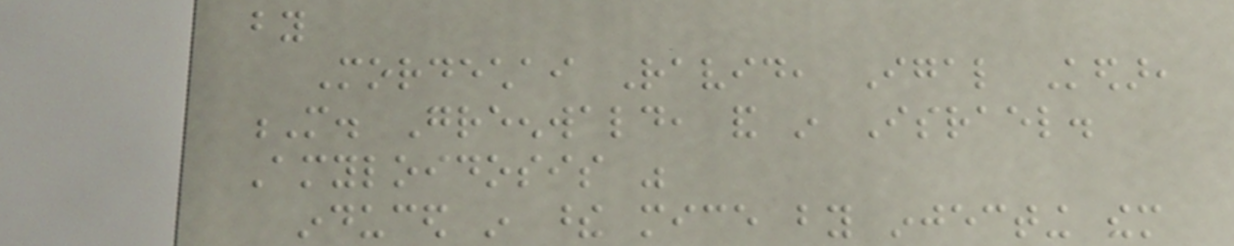by
Mordechai Ravid, Igal Kedar,
M. Greenwald, and in Israel.
Amyloidosis was
induced in these mice by injecting them
